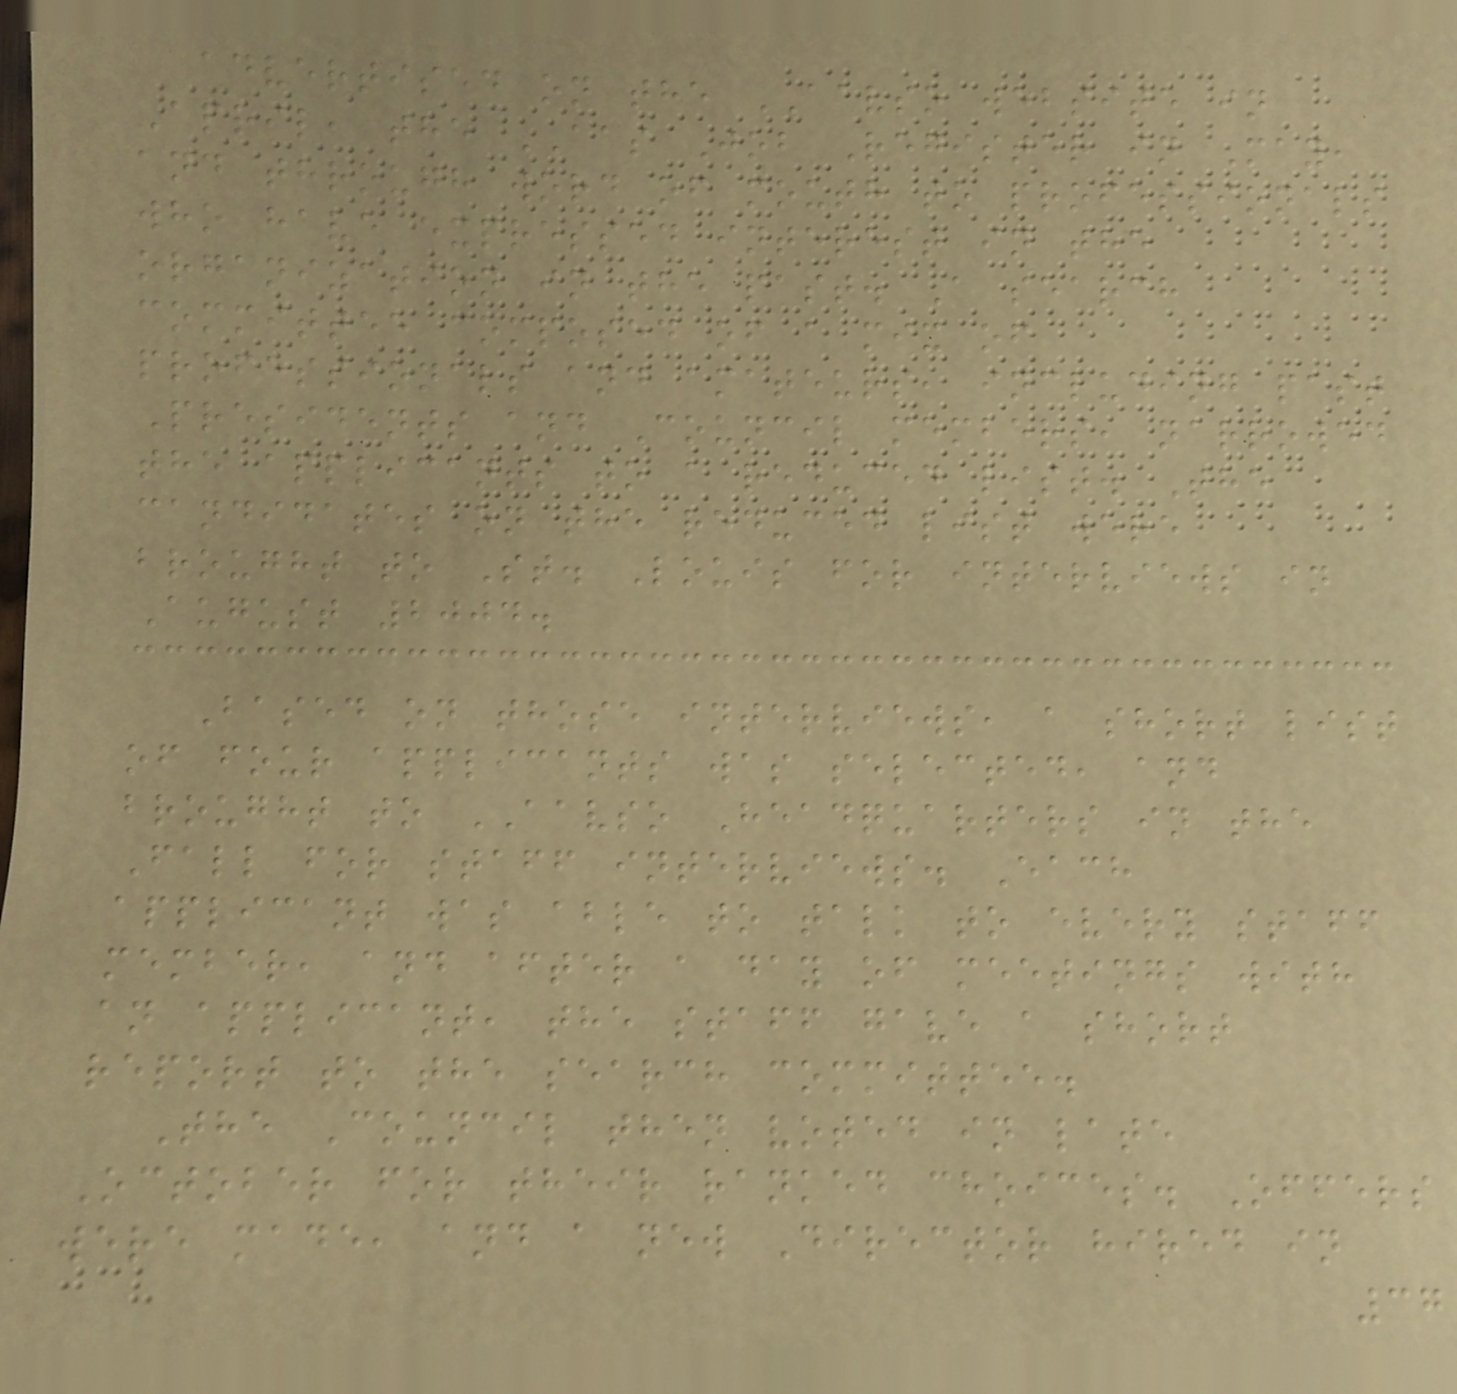advertised on the AAVSO website in
April, the AAS Job Register in May,
and through word of mouth to professionals
who have expressed interest in the
organization in the past. A search
committee composed of a mix of
professionals and amateurs, including past
Presidents and Council members, narrowed
the applicants to a reduced list. The
candidates on the reduced list were
brought to St. Louis for interviews in
August 2004.
Based on those interviews, a short list
of four applicants was selected, and
brought to AAVSO Headquarters in the
Fall for staff interviews. Each
applicant was able to talk to every staff
member, and after a day of meetings with
an applicant, the staff gave a short
report to the search committee.
The Council then voted in late
October for their ranked choices. Offers
were made, and a new Director hired in
37
